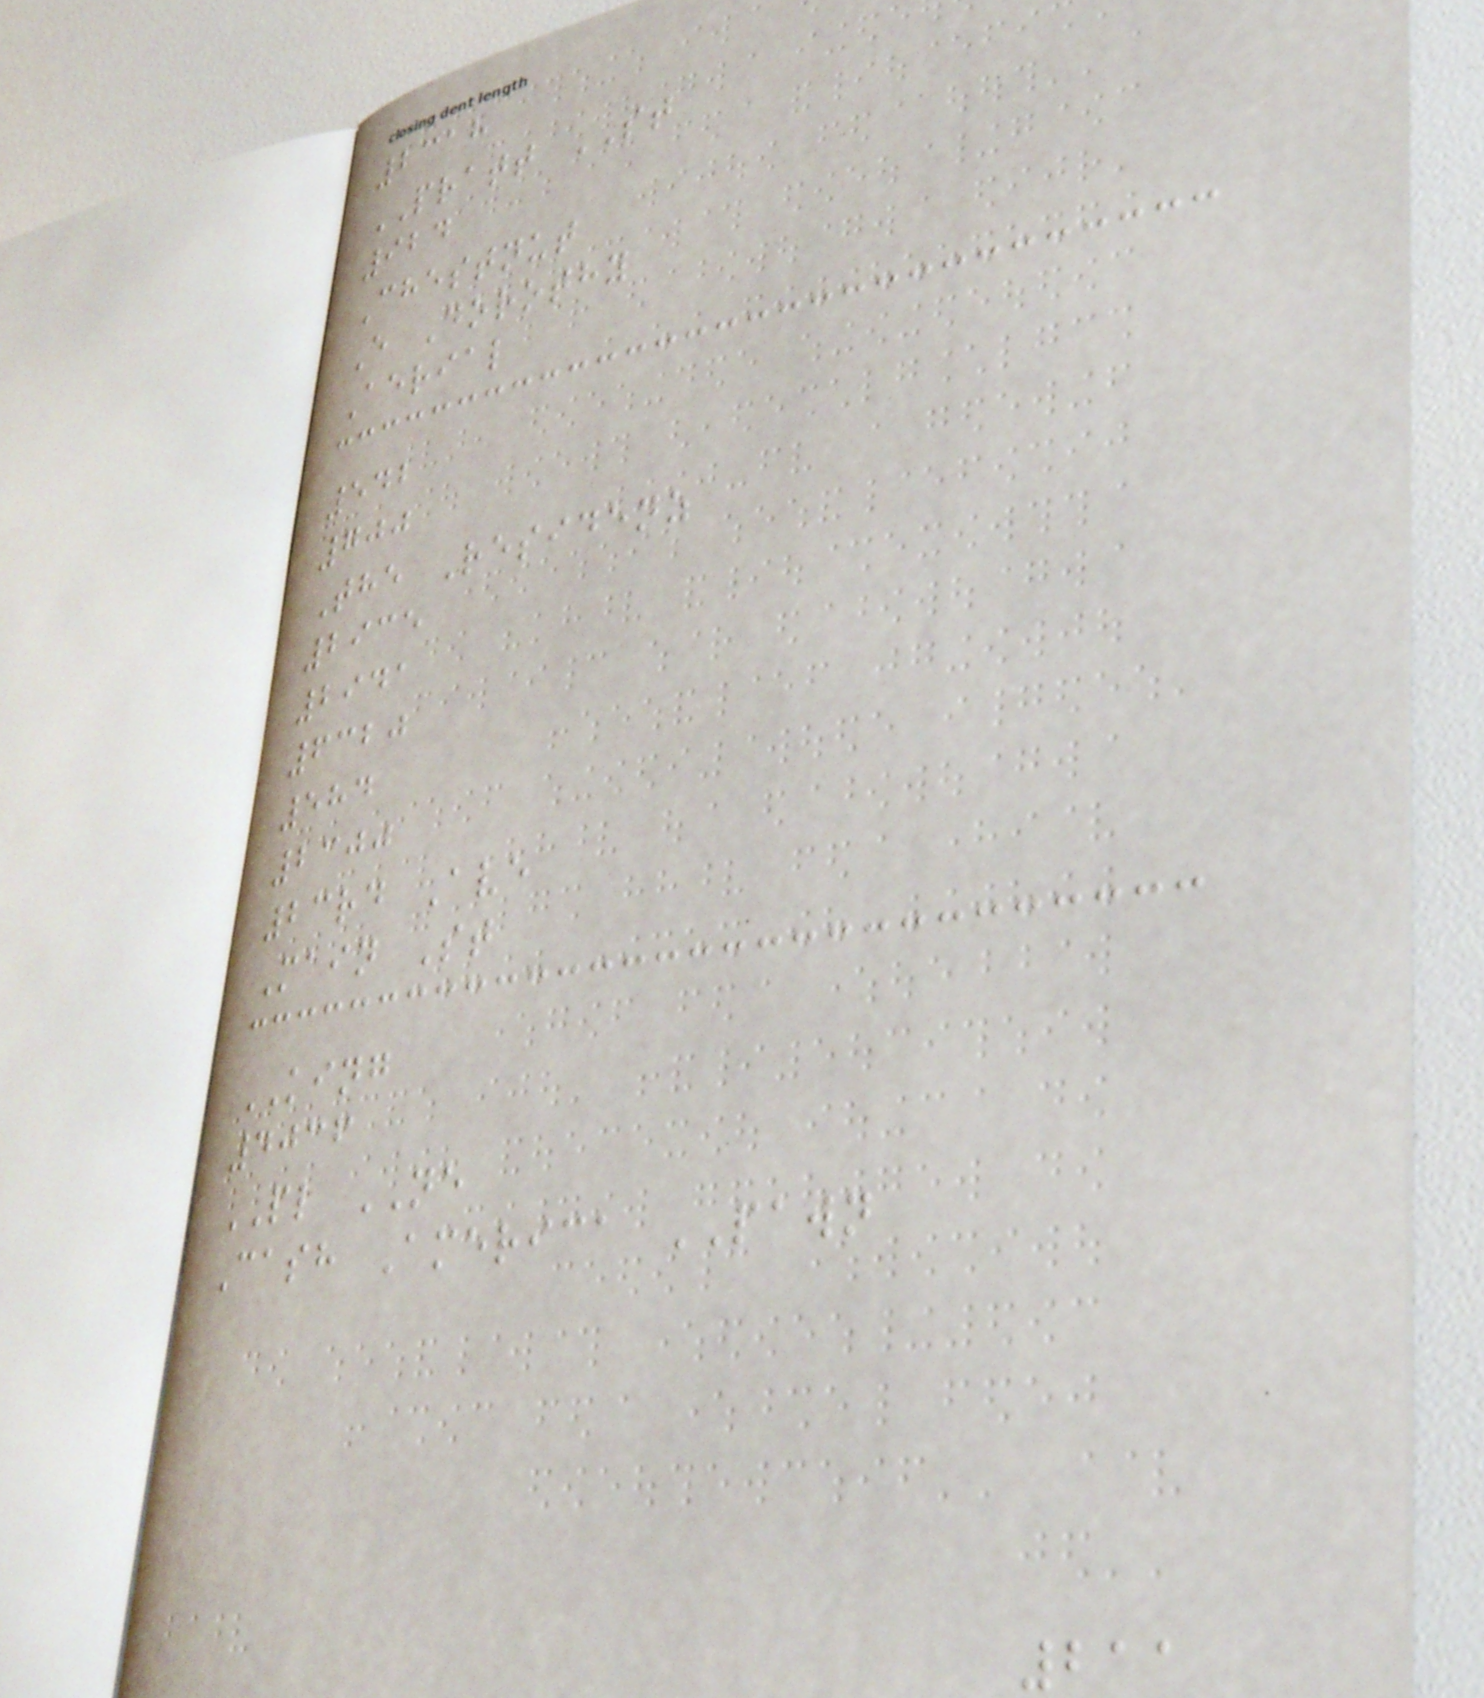2318
PRATT ST
924
Chestnut
E Dorothy
Aerial
542
700
The Residenz
2935
2941
6320
584
2300
23rd Ave
Main St
KING
4036
PL NE
Cash America PAWN
211
